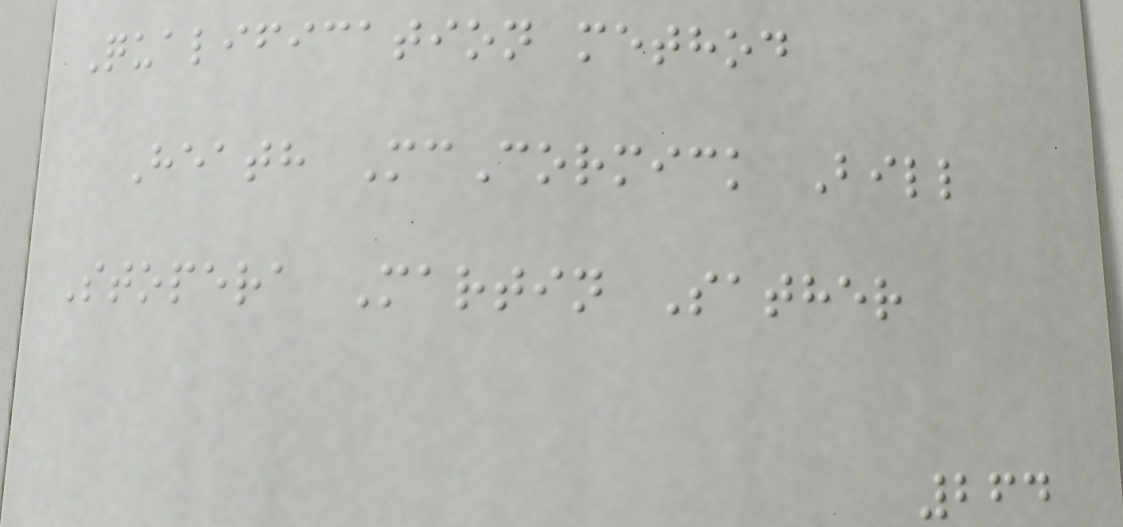Qualification method
Heath McCormick Bill
Stopera Martin Sather
264
